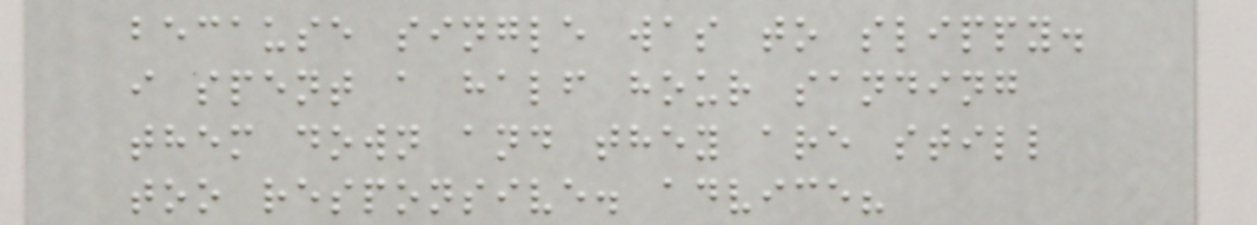because single was to slippy.
i spent a half hour sanding
them down and they are still
too responsive. advice?
